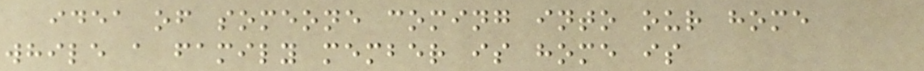idea of someone coming into our home
while a family member is home is
